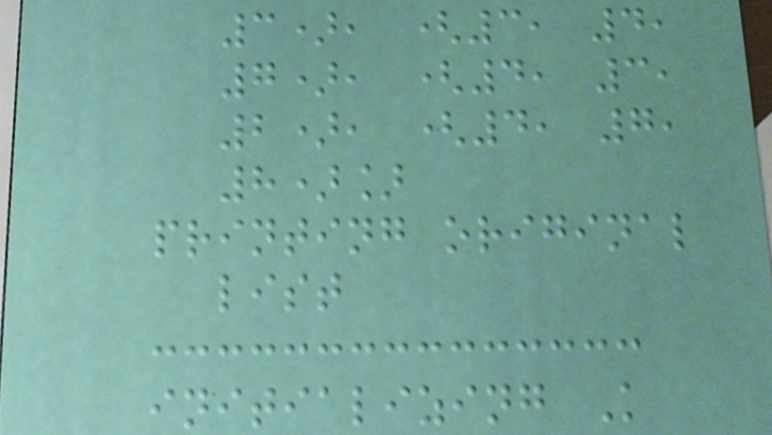3), (3, 4,
7), (4, 3,
2), (4, 7,
8)]
printing original
list
initializing K
